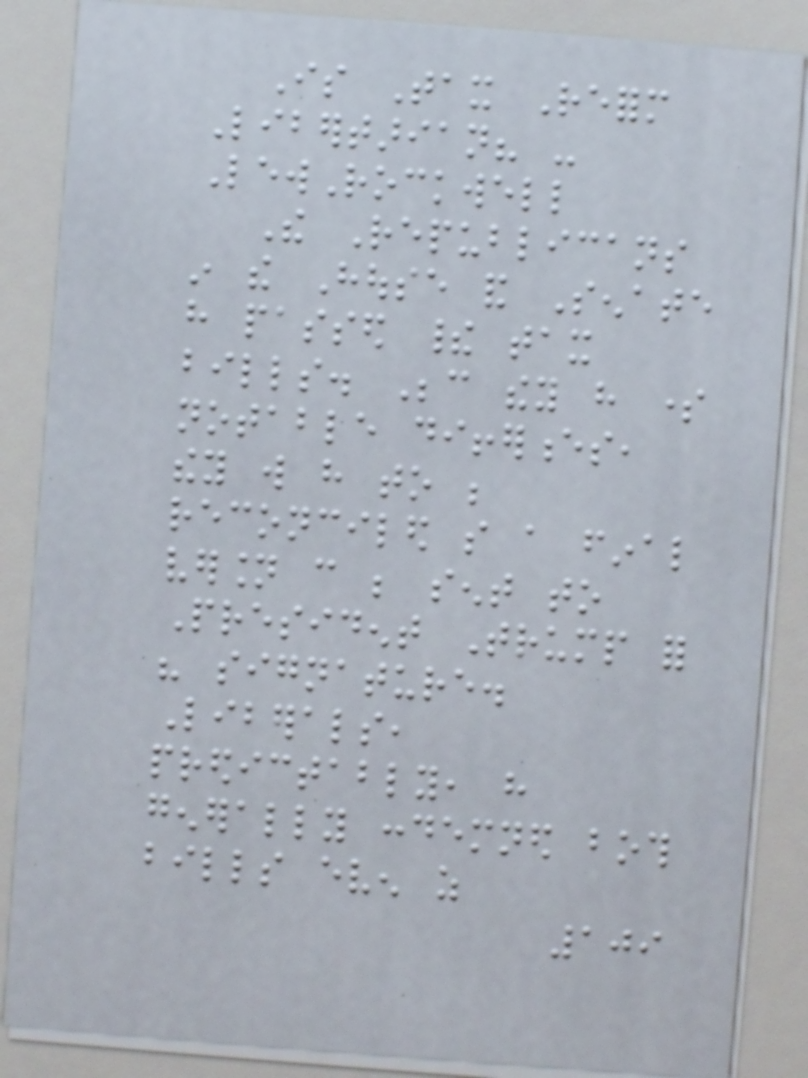Is Tax Reform
Libertarian? -
LewRockwell
The Republicans
in the House and Senate
have passed their tax
bills. Because they have some
notable differences,
they will have to be
reconciled so a final
version can be sent to
President Trump for
his signature.
Liberals,
predictably, have
generally condemned both
bills even as
109
